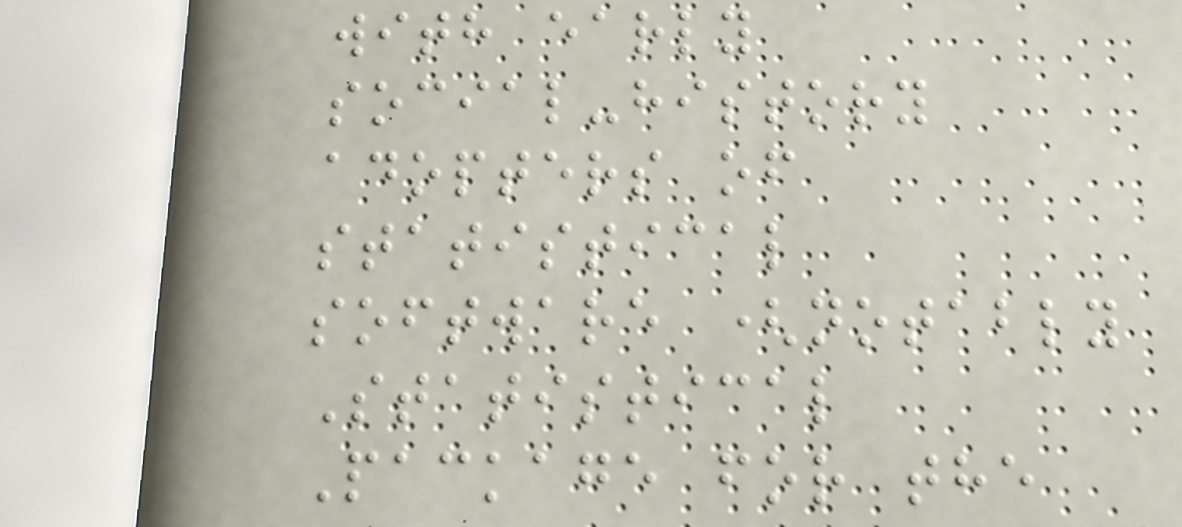with early
social-history
adopters of
statistical
software (notably
Statistical
Package for the
